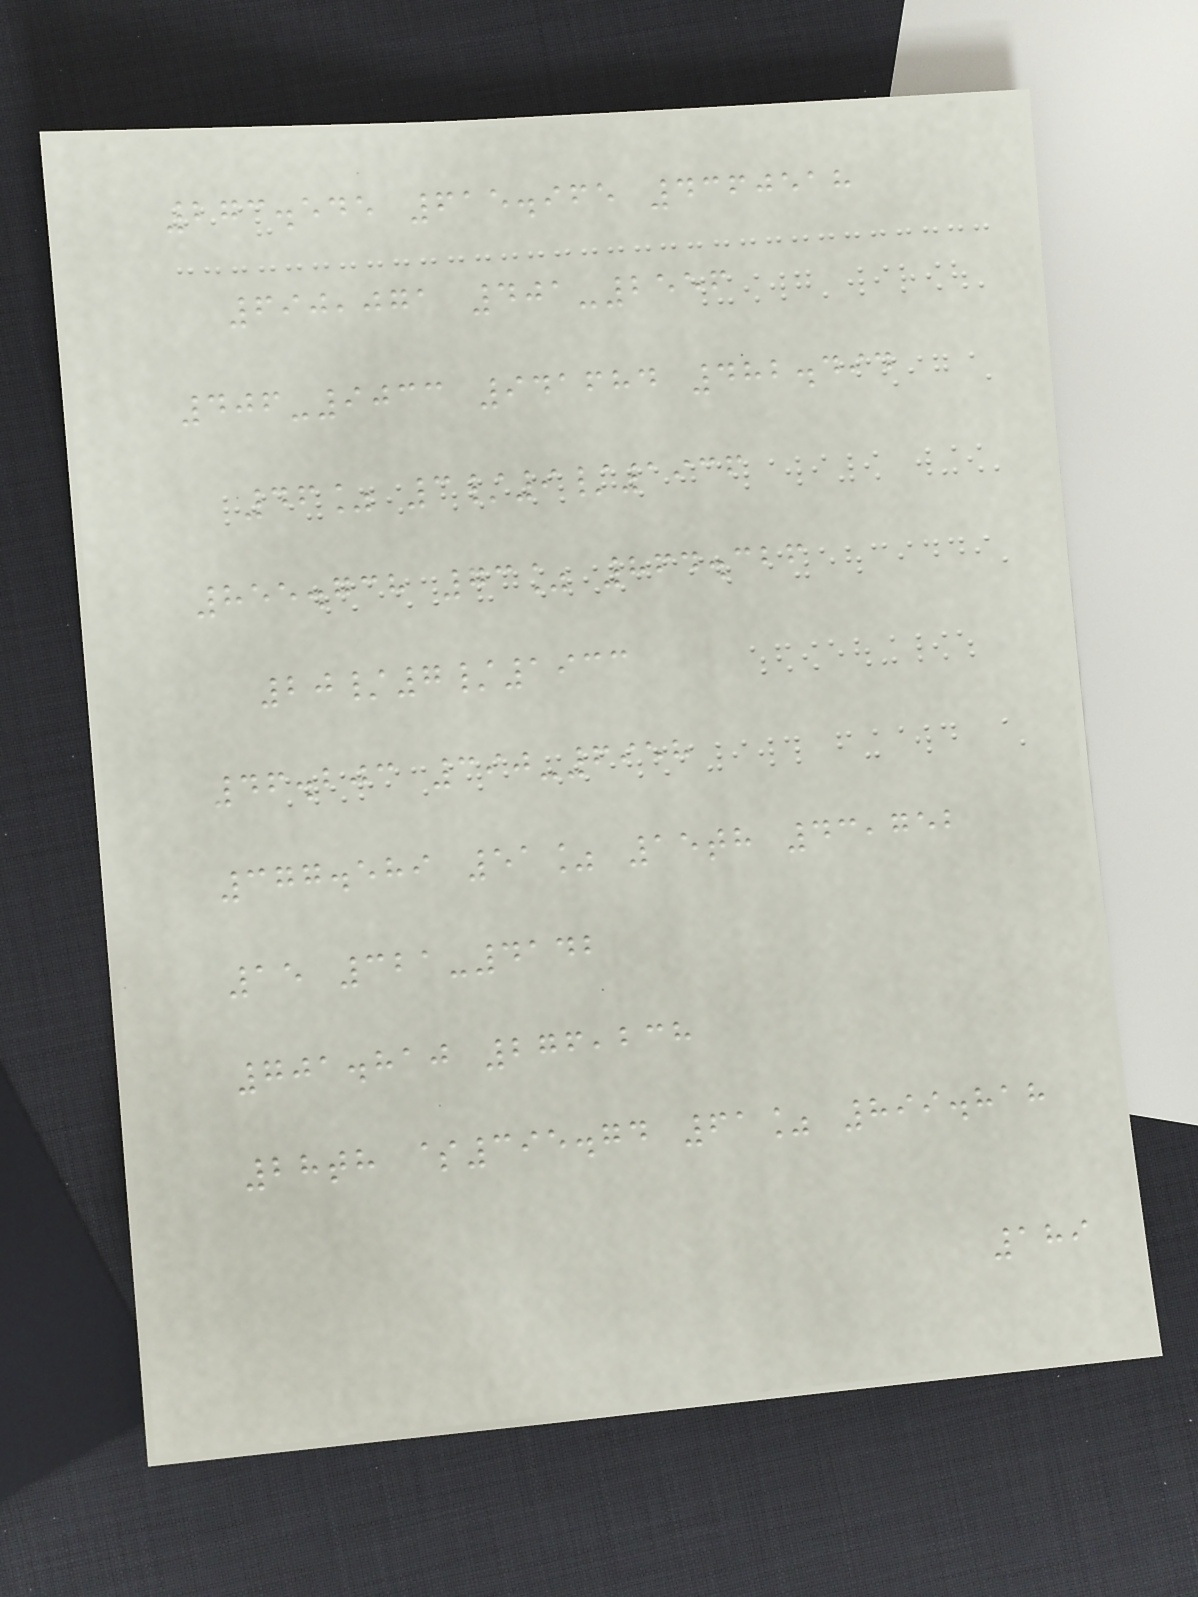273.545 615.965 4360518
690,071 401-2556
406-9033 941684 482.494
46% 3/9/1936
855.738 73% 864.326
20/7/1933
46.203 390-6958
377.589 51% 15th 43,752
15 321-4142
701.810 276,238
28th $395.74 61% 899.818
189
